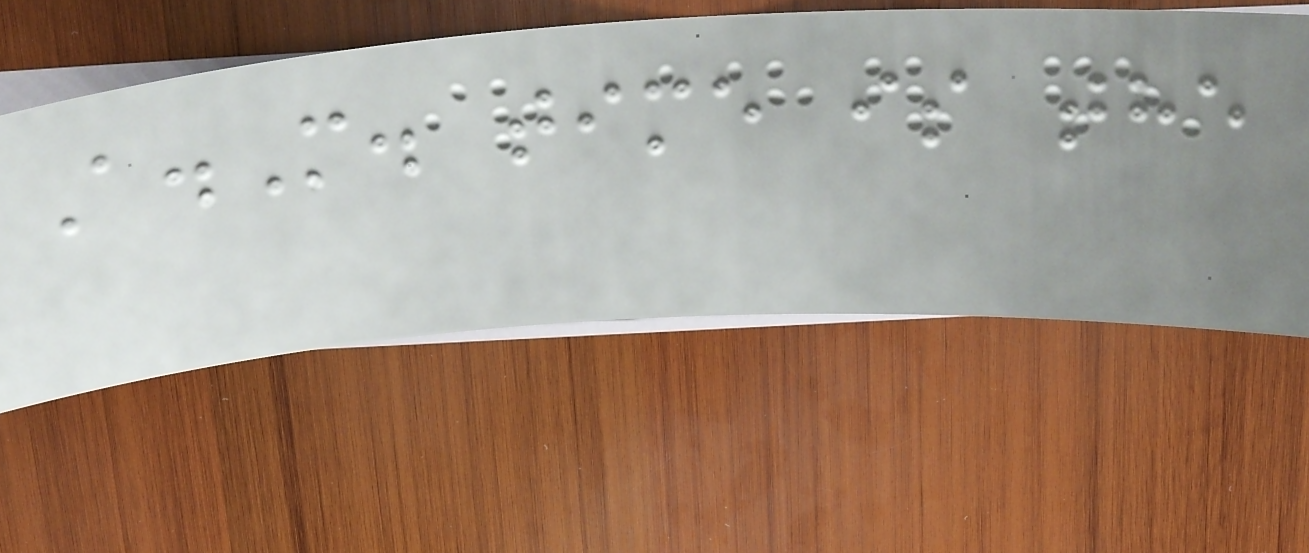A.M. time is the
